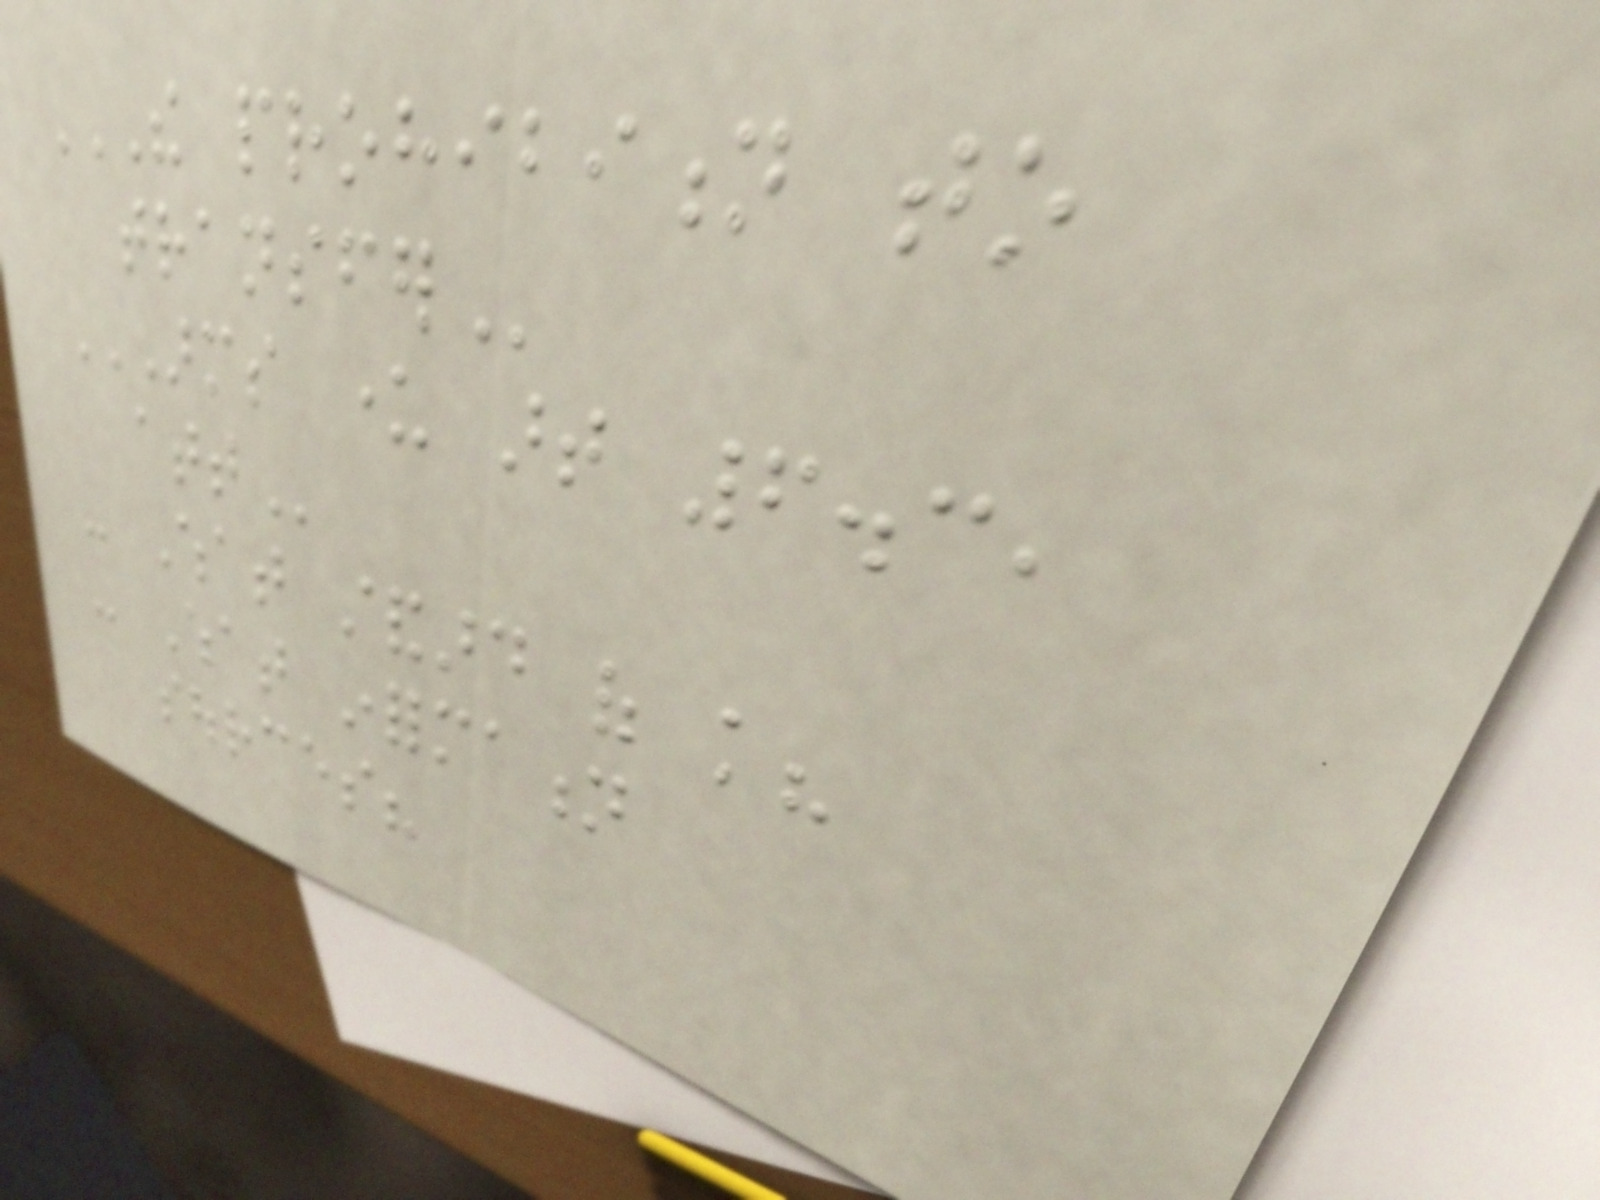THE PROHIBITION TO
TRANSFER
ARMS UNDER ART 6.3,
ATT
- What standard of knowledge?
- What information
sources?
